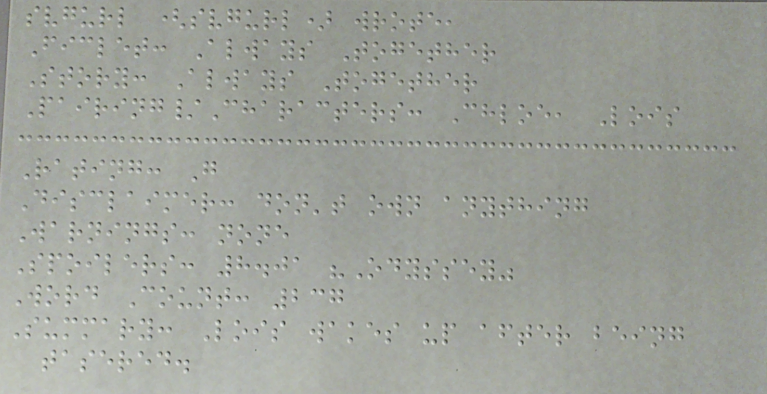svgurl (svgurl) wrote,
Ficlet: Always Together
Story: Always Together
Pairing/Characters: Chloe, Lois
Rating: G
Disclaimer: don't own anything
Warnings: none
Spoilers: 8.01 "Odyssey"
Word Count: 237
Summary: Lois wakes up after being
tasered.
